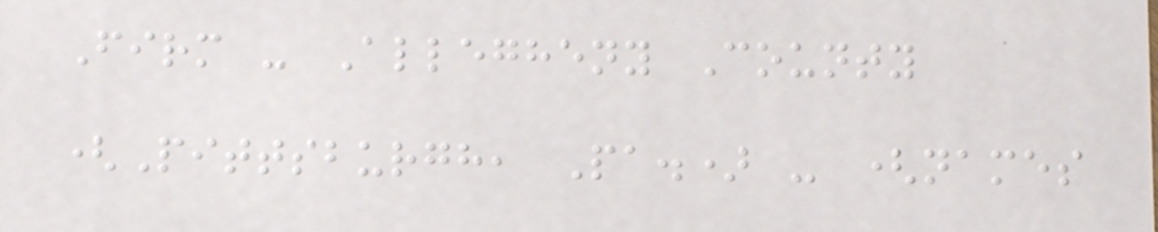Firm - Allegheny County
(Pittsburgh, Pa.) - (names
